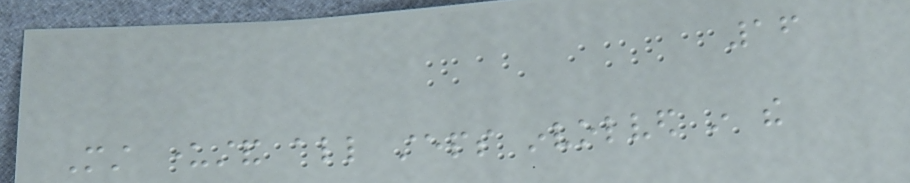16
Must understand all steps involved in the
